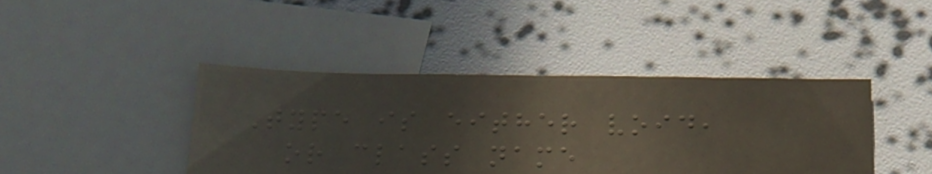Type is either void,
or class name
